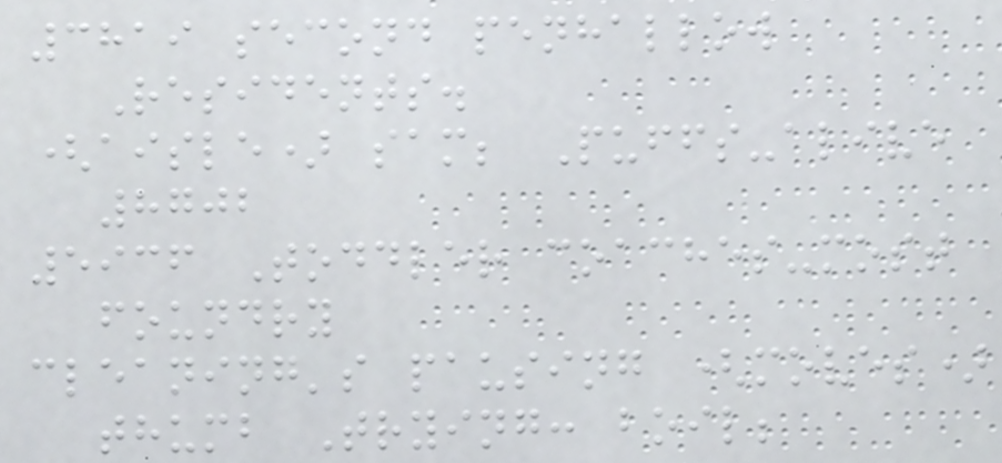3819 second penhallow
Residents.
(aisle) sam; Puffs-alive
8702
5936 Toddler coaches-most
foundry
cleaning's pausing (moves)
thumb Trying: boil;
